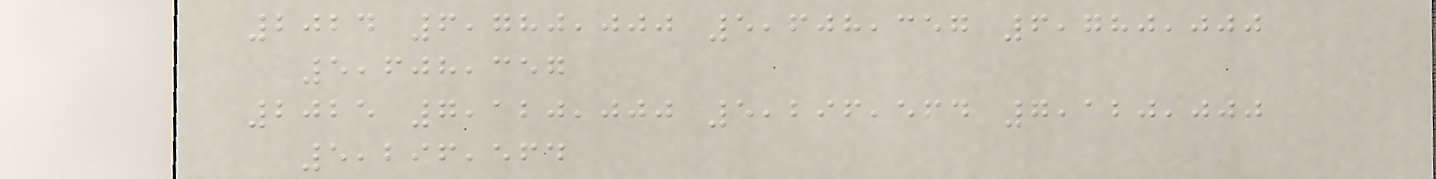2024 6,780,000 5,608,357 6,780,000
5,608,357
2025 7,120,000 5,296,564 7,120,000
5,296,564
